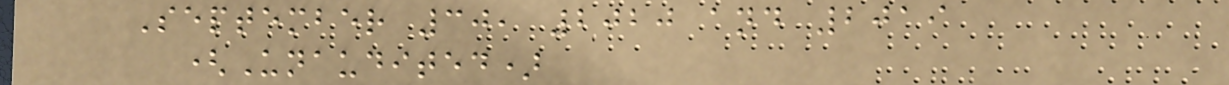September 30, 2020 and 2019
(Unaudited)
